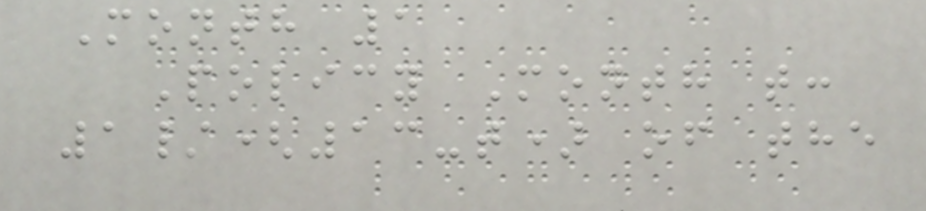Month 1
Policy Month t:
1/(13-t) of the
